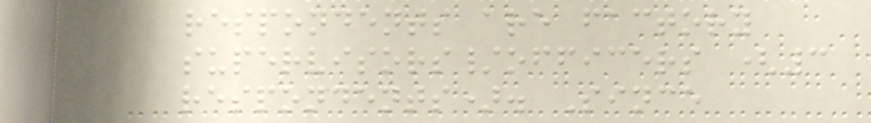respondents are factory
supervisors/officers (3
respondents). Since
